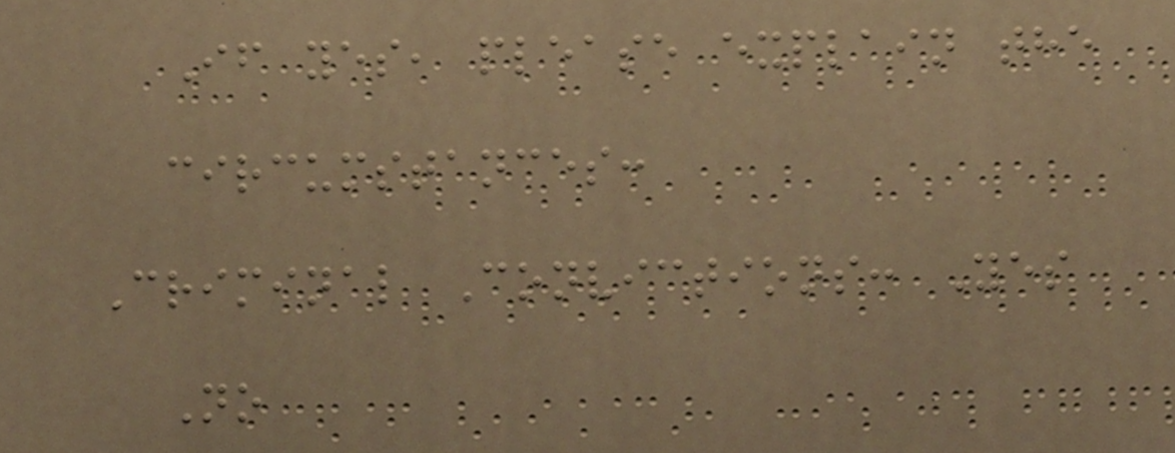If yes, please explain the
circumstances:
Criminal Convictions: Yes
No
